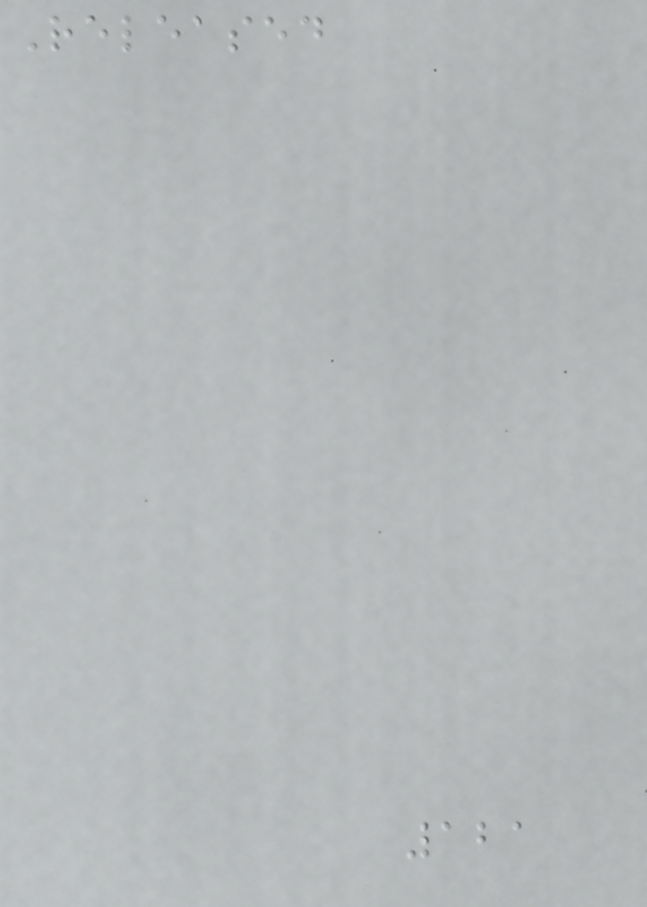Released
121
